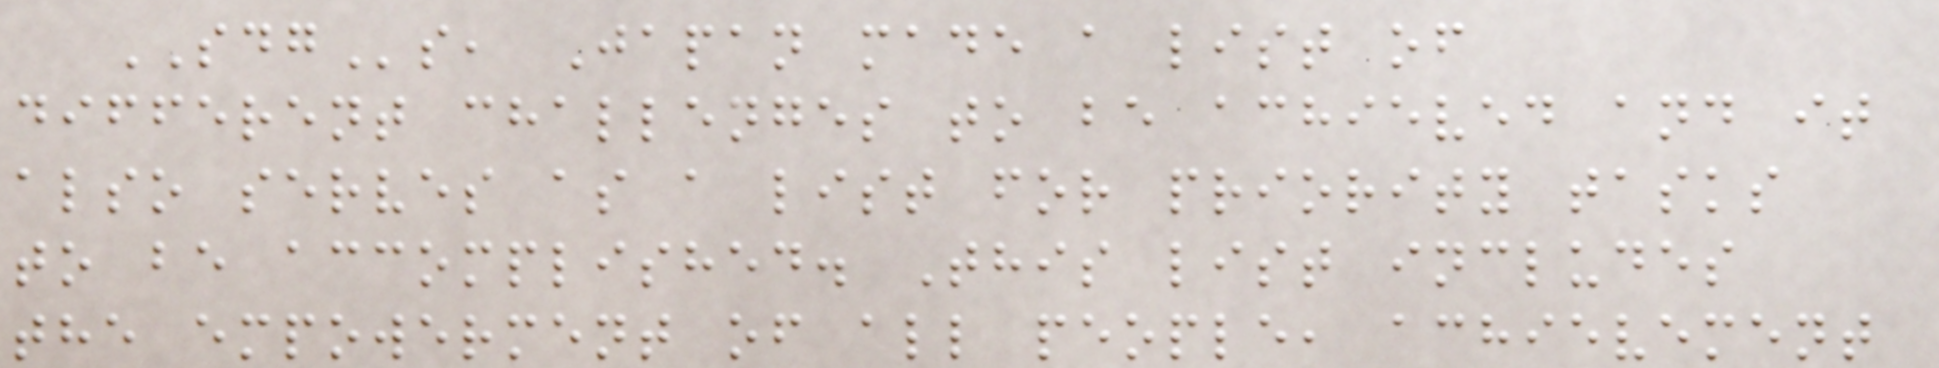SDGs, Japan made a list of
different challenges to be achieved and it
also serves as a list for priority tasks
to be accomplished. This list includes
the empowerment of all people, achievement
